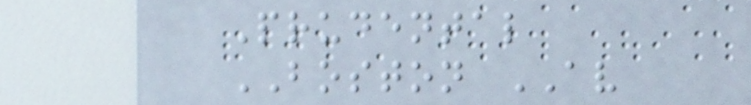Prudental
BOSTON AV
